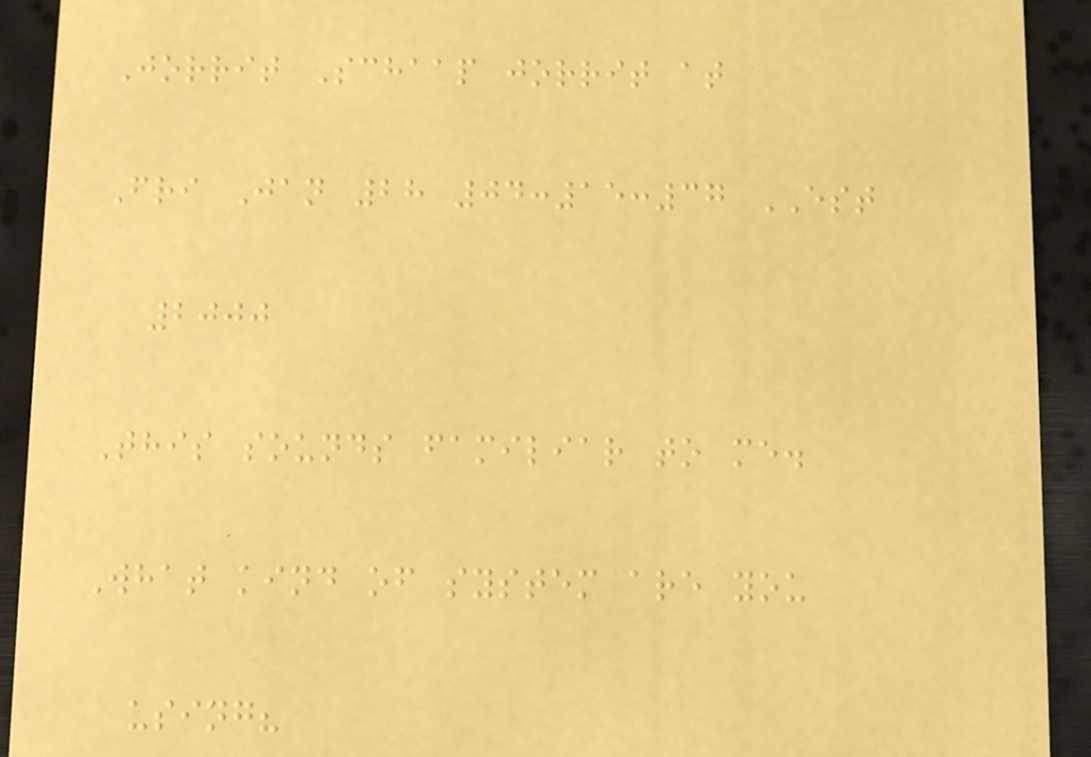Jorrit Schaap jorrit at
Fri Jan 28 04:15:37 EST
2000
This sounds familiar to me.
What kind of system are you
using?
